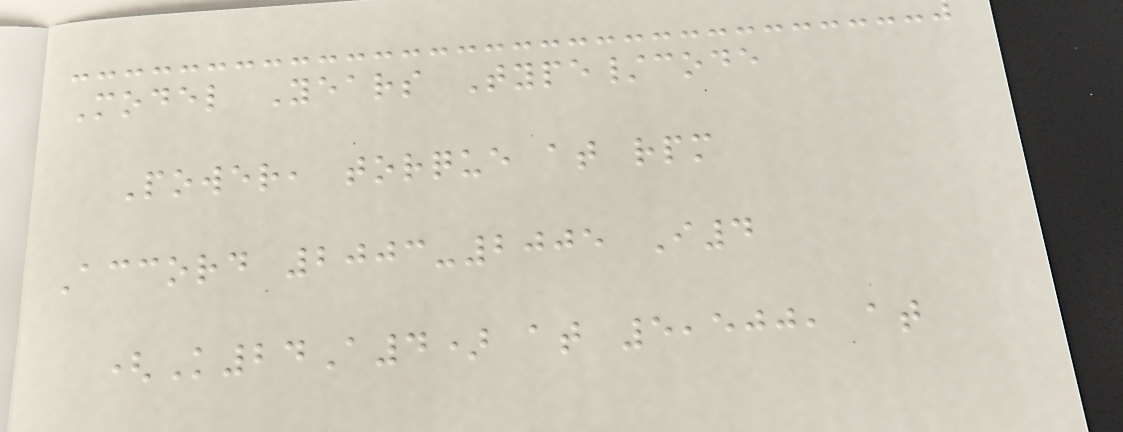Model Years Type/code
Power, torque at rpm
Accord 2003-2005 I4
(K24A4) at 5,500, at
